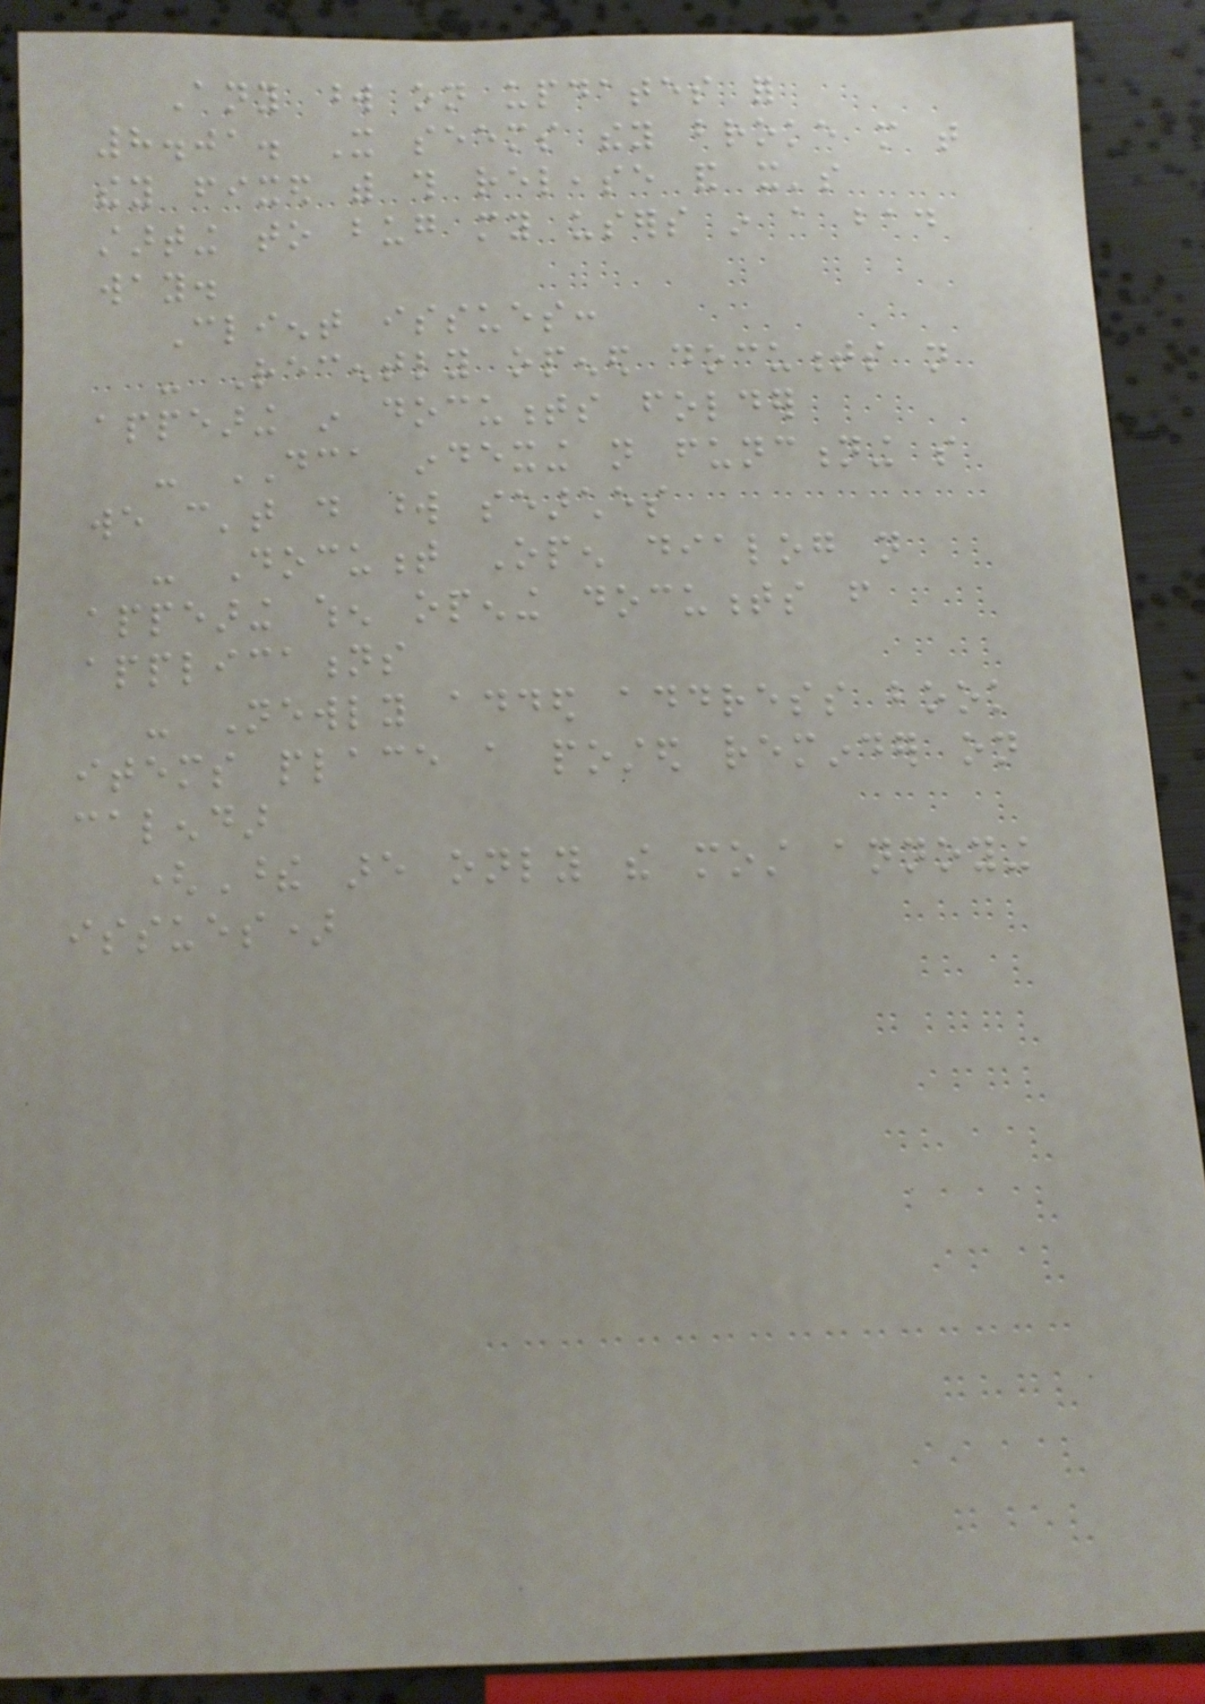Any word on updates for
8.01. It seems they broke more that
they fixed with this release and it's
starting to bug my users in a bad
way.
Client issues:
- Recently opened documents not
appearing in documents folder
- DCA indexing not functioning so
we can't do word searches
- Document Open dialog not
appearing when opening documents from
applications
- Newly added address book
items place a posted reminder on
calendar
(These are only the most annoying
issues)
